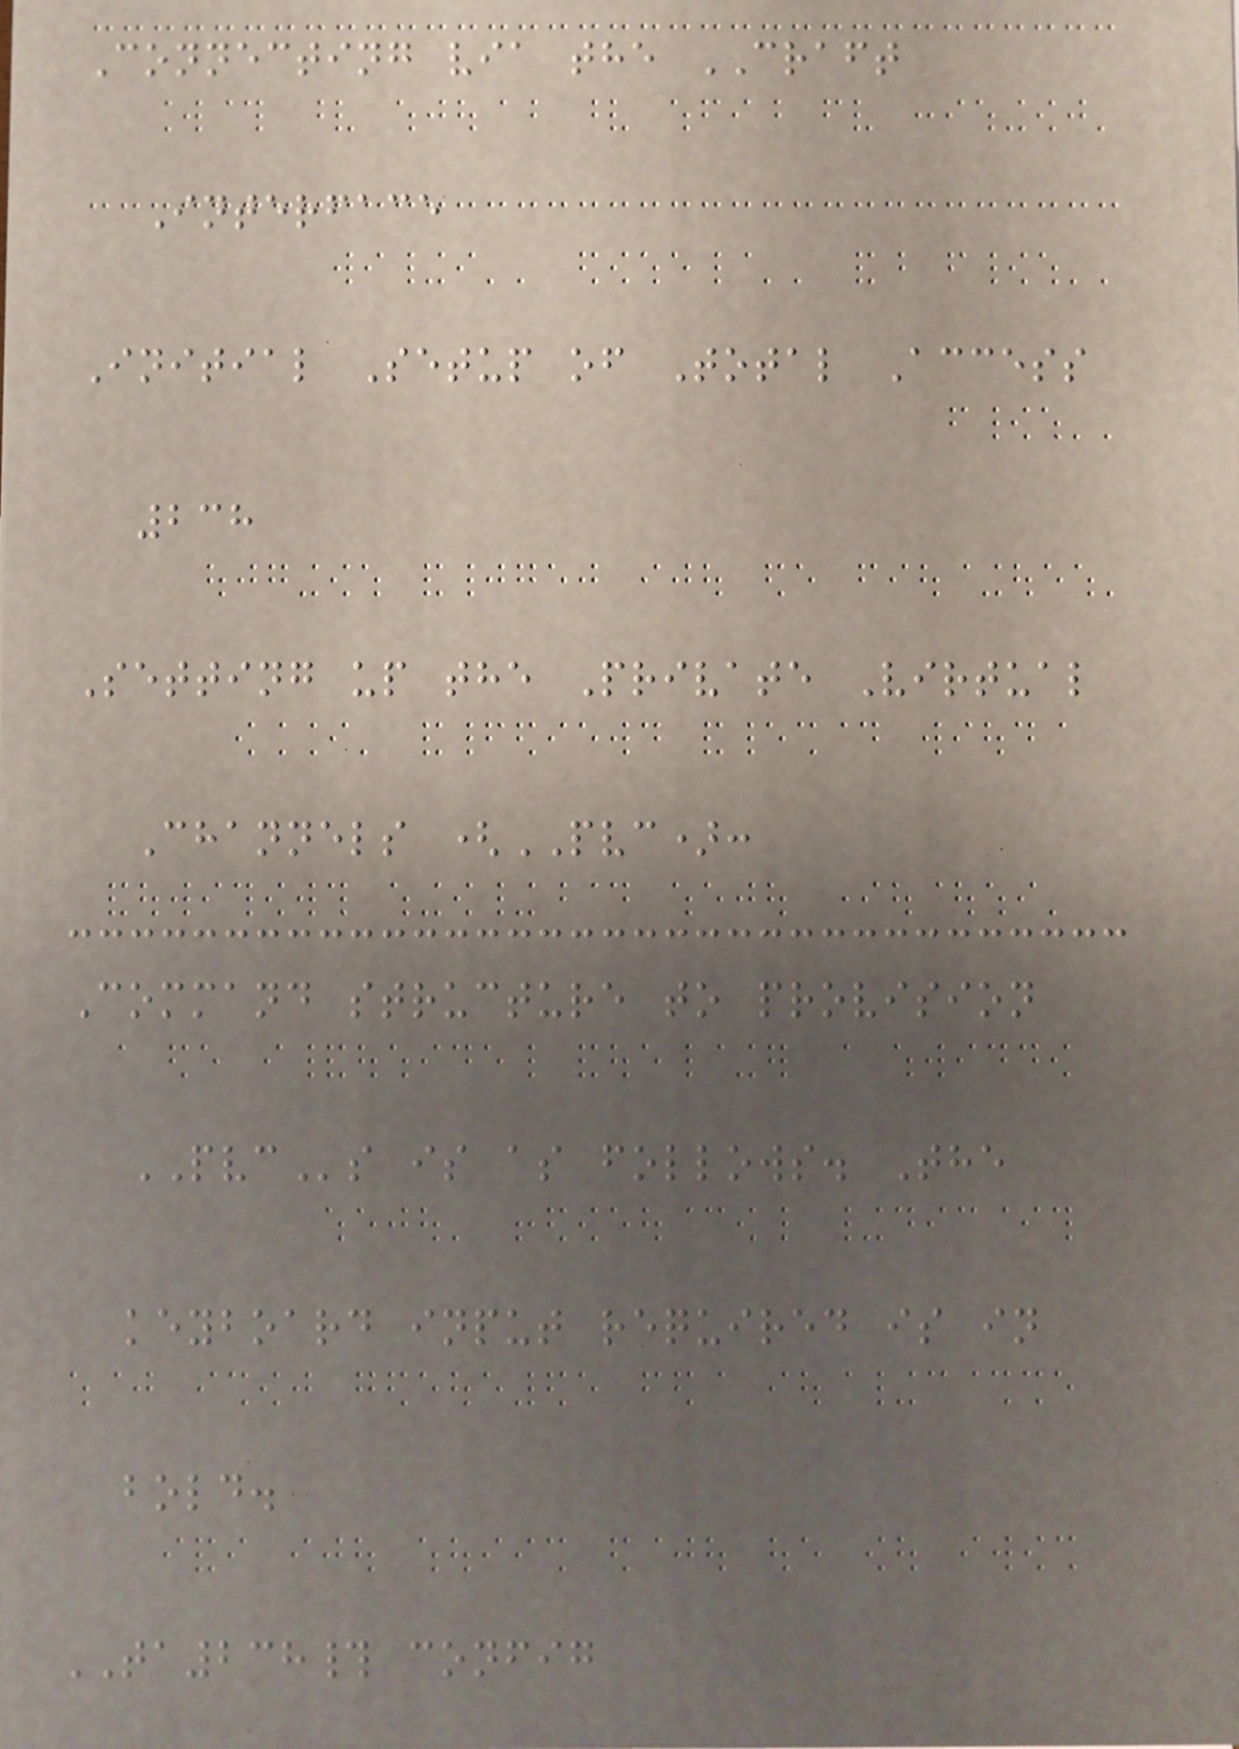Connecting via the CRAFT
Interface
Initial Setup of Total Access
238
Setting up the Private Virtual
Channels (PVC):
Command structure to provision
PVCs is as follows. The
keyboard input required is in
bold.
TA238# config
